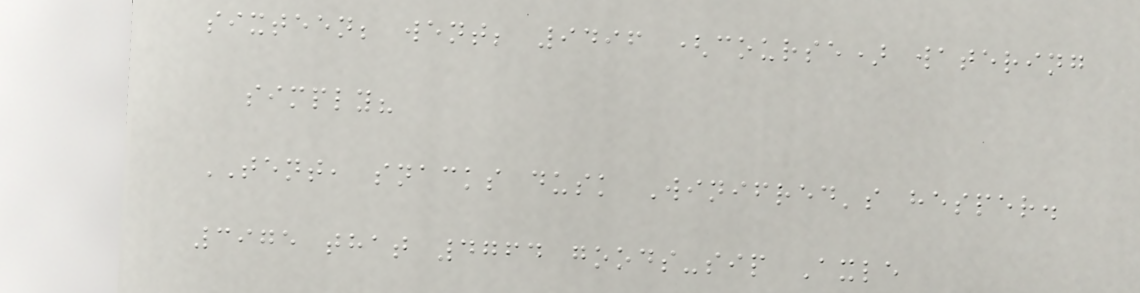sixteen; went; 9496 (course) watering
simply?
TENT, snacks dusk Winifred's hesper.
3975 that 4764 goods-sip Axle
